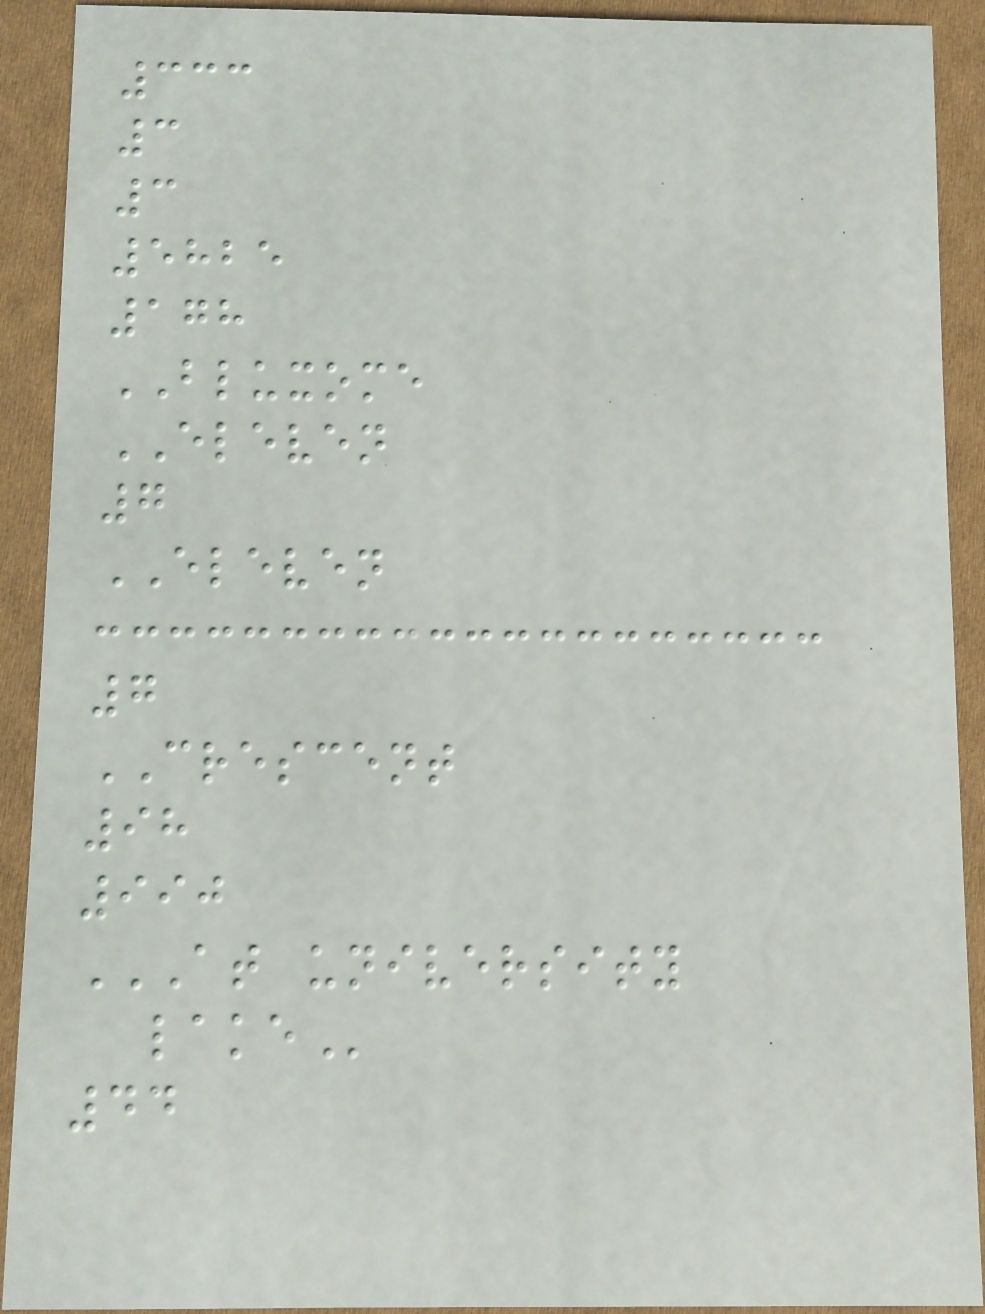333
3
3
5825
178
BLUXOME
ELEVEN
7
ELEVEN
7
CRESCENT
98
990
AT UNIVERSITY
LAKE
44
